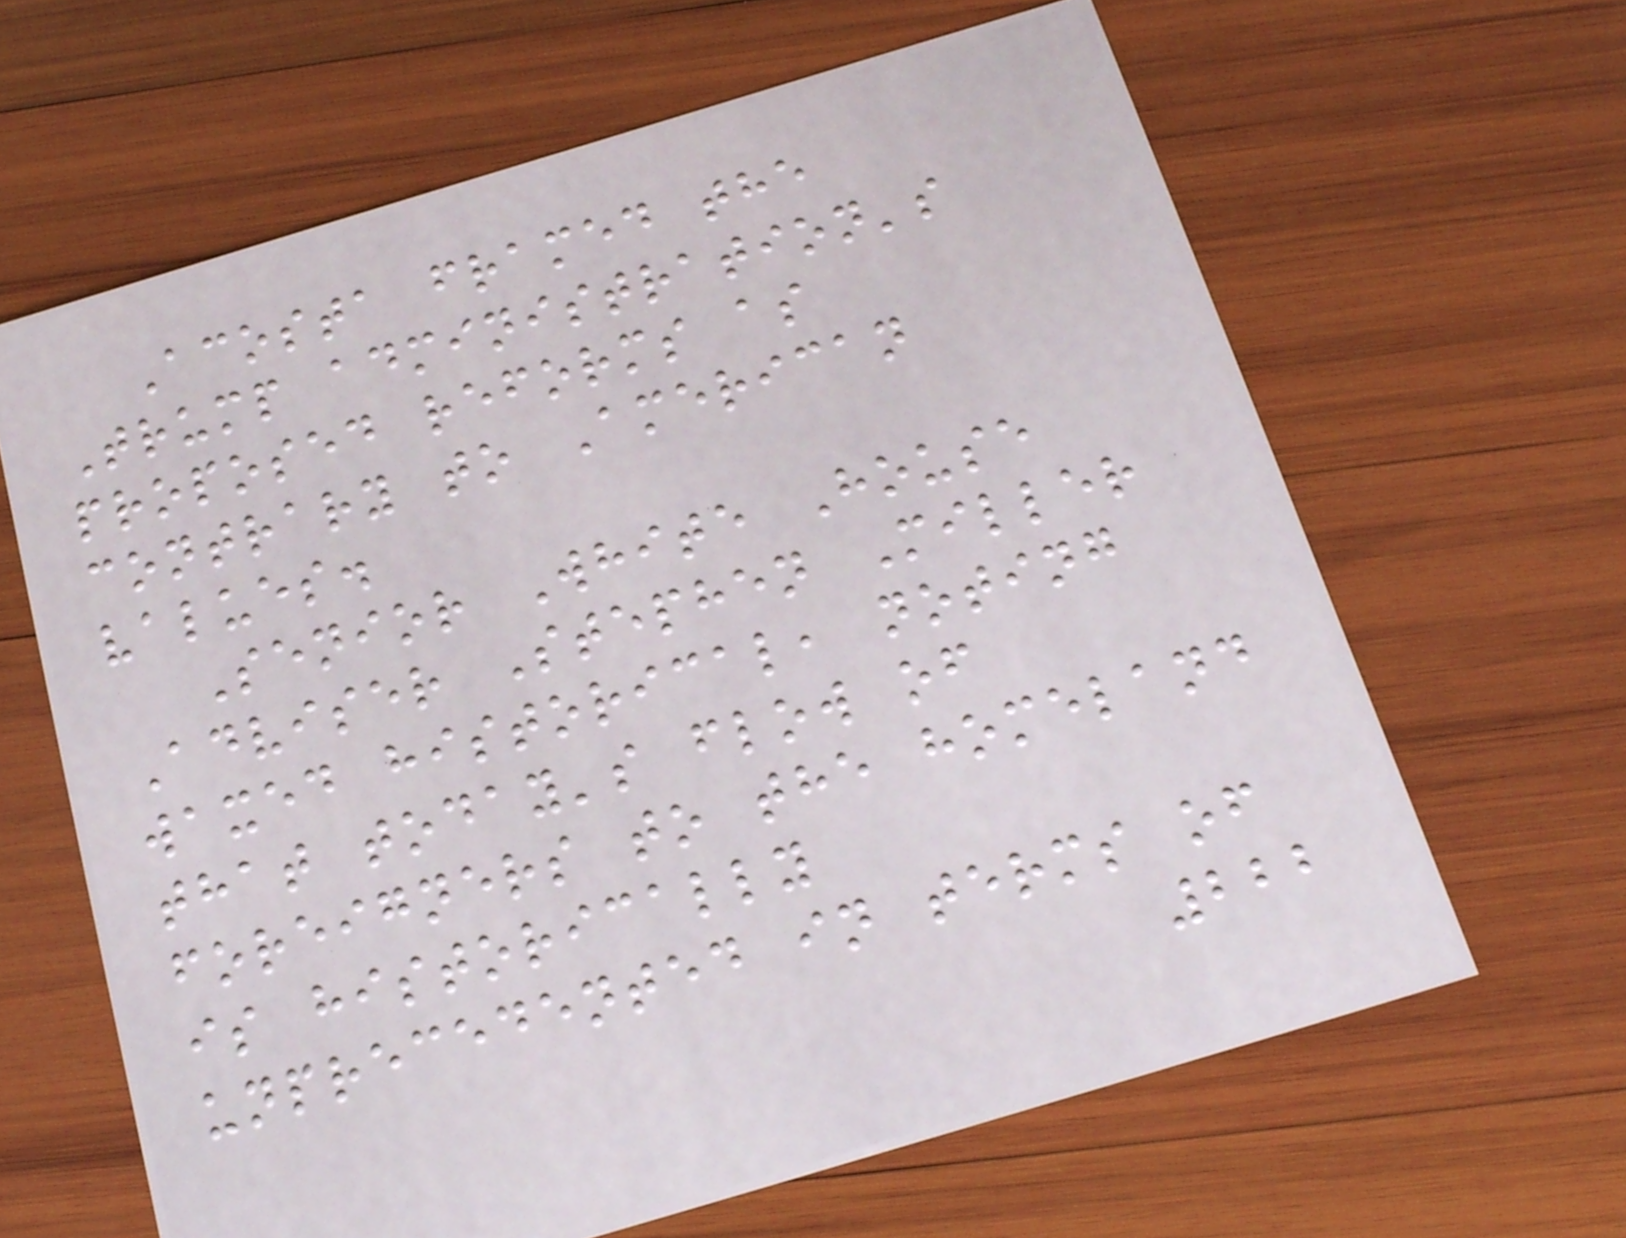Acosta framed the
Trump administration's
proposed reforms as
contrary to American
values.
Senior White House
Adviser Stephen Miller
waxed historical, noting
that today's flow of
foreigners to the homeland
is historically
unprecedented in terms of
222
